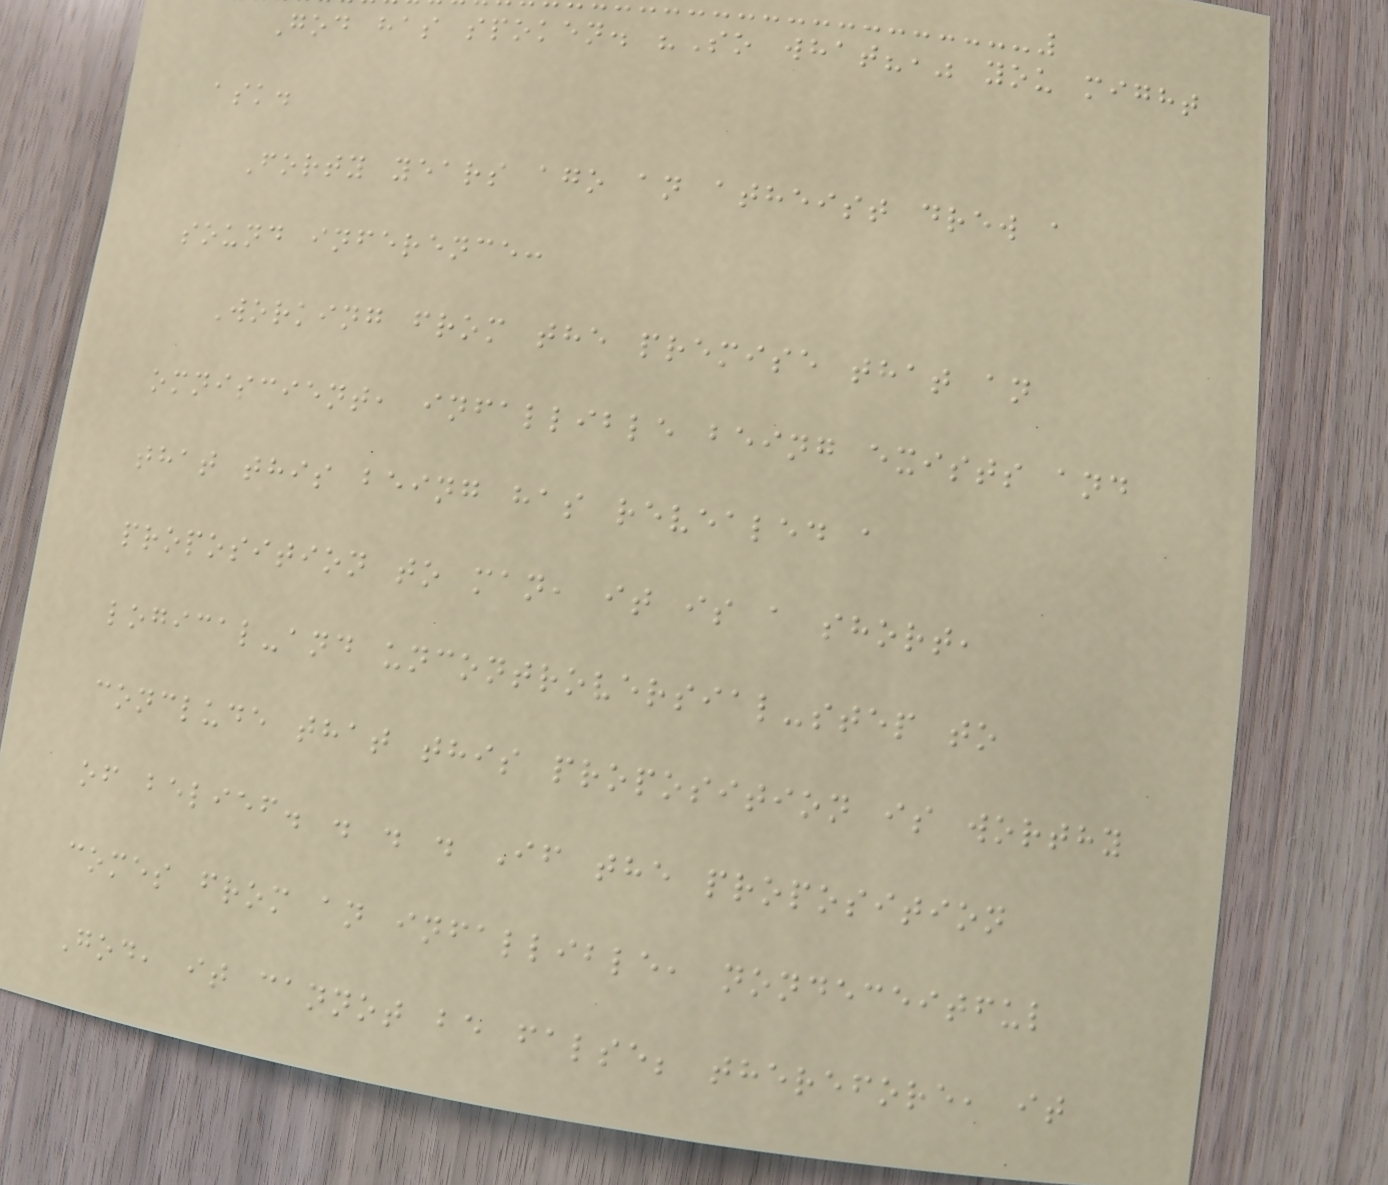God has spoken. "So what?," you might
ask.
Forty years ago an atheist drew a
sound inference:
Working from the premise that an
omniscient, infallible being exists and
that this being has revealed a
proposition to man, it is a short,
logical-and uncontroversial-step to
conclude that this proposition is worthy
of belief. . . . If the proposition
comes from an infallible, nondeceitful
God, it cannot be false; therefore, it
